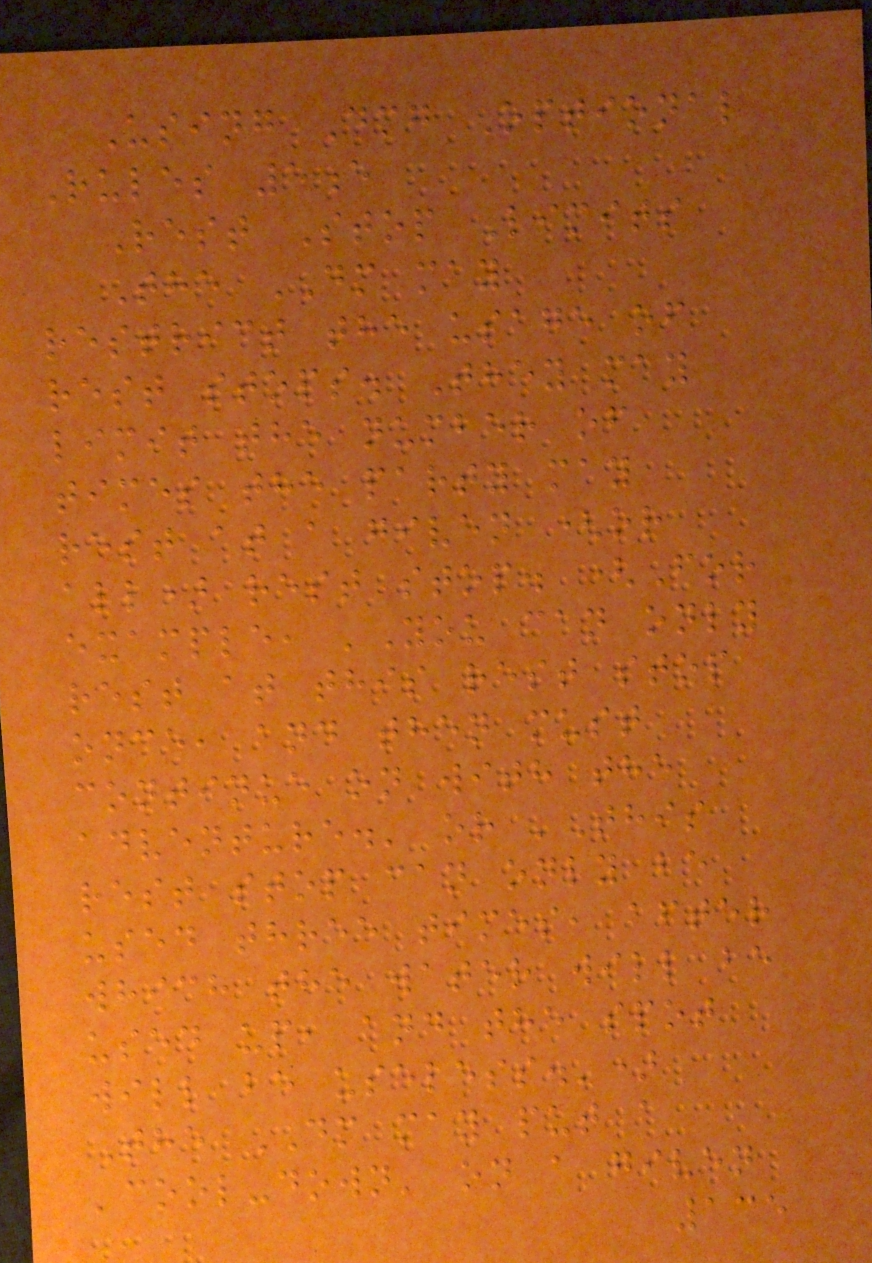Using Dmg Optional
Rules 5e
Rest Stop Limits
The DM may
restrict the usage of
rest stops. They may
limit the number of
times the party may
rest at a given (or
all) rest stop. (For
example, 'You can only
rest at this rest stop
once, and then must
continue on with the
adventure.' or 'This
rest stop can only be
used three times, after
which the water will be
used up, and the spot
will be useless.')
The DM may put a
'cool-down' on a given
135
